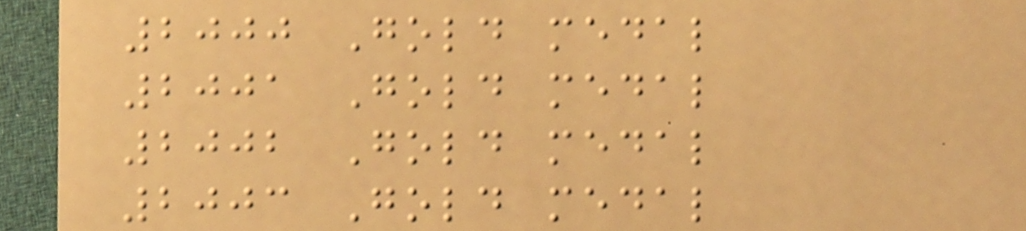2000 Gold medal
2001 Gold medal
2002 Gold medal
2003 Gold medal
